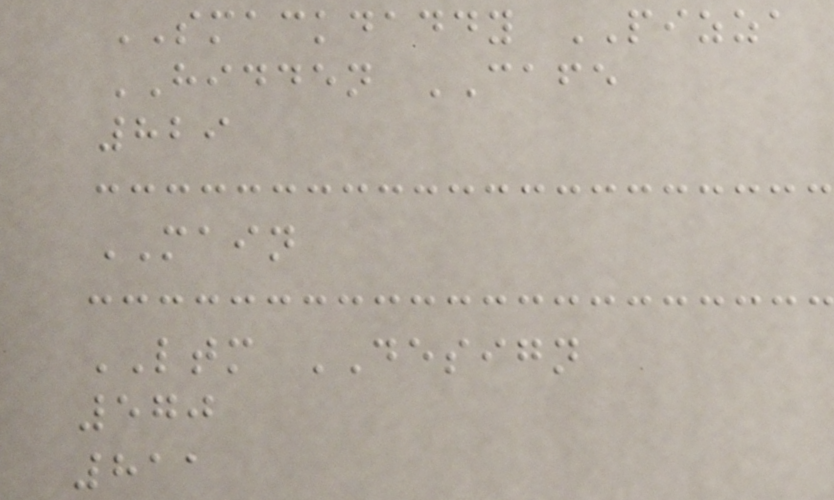SMACKDADDY PIZZA
HIDDEN CAFE
829
MAIN
LTM DESIGN
570
811
